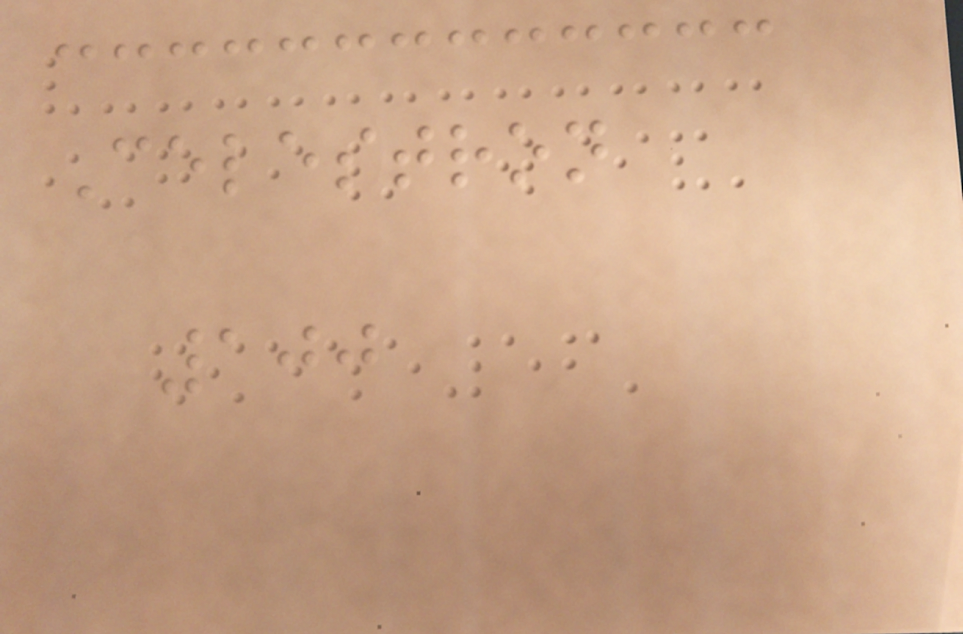Celestron
100
